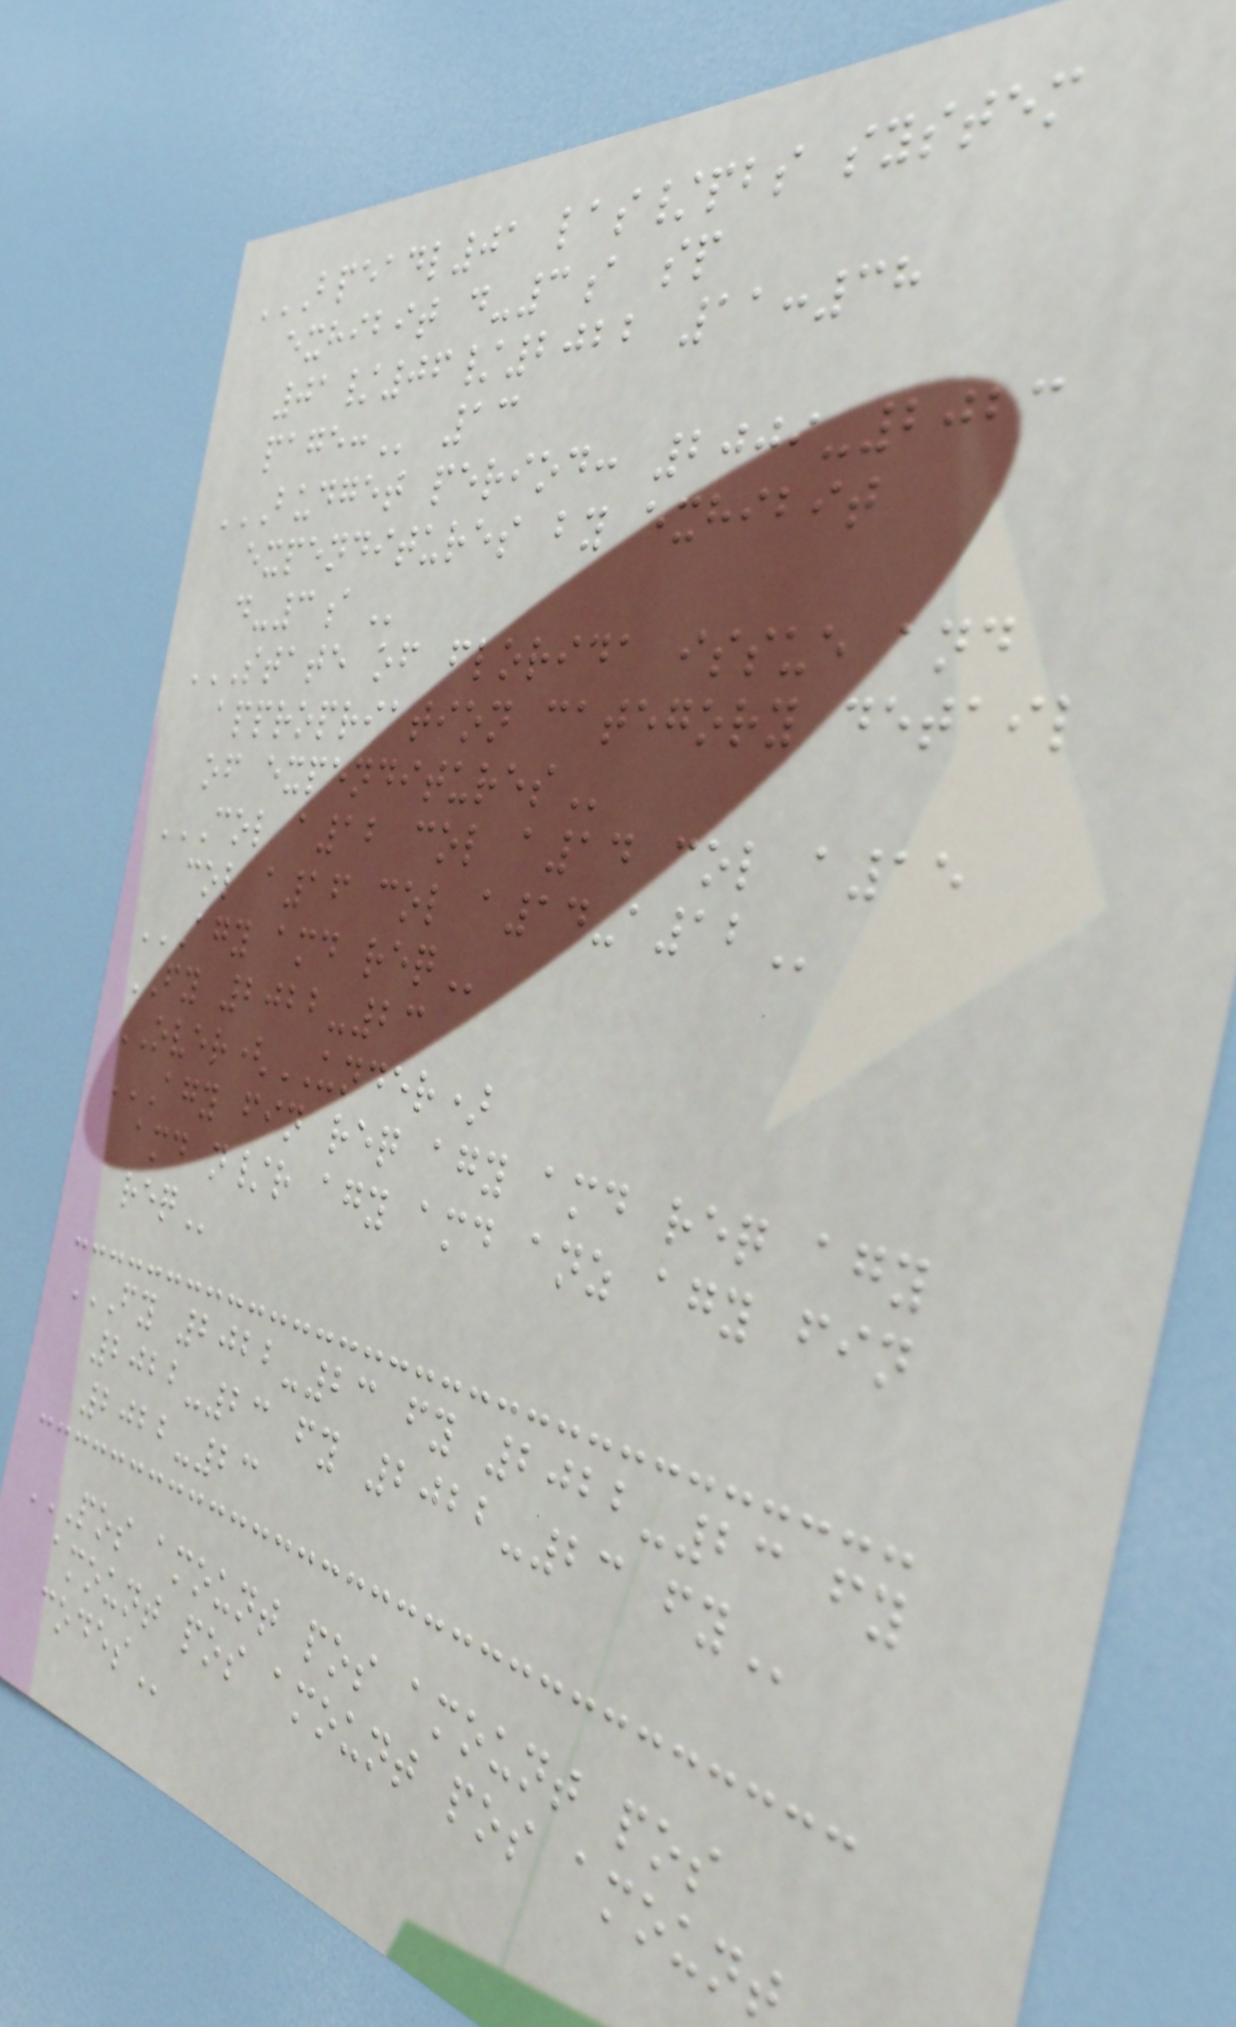BPEADL01 LAS/PBS SYSTEM
EXHIBIT D-3A SP
01/06/2022 11:38
PAGE: 13
BUDGET PERIOD: 2009-2023
EXPENDITURES BY EXHIBIT
D-3A
STATE OF FLORIDA ISSUE AND
APPROPRIATION CATEGORY DETAIL
OF EXPENDITURES
COL A12 COL A14 COL A15
COL A16 COL A14-A12
AGY AMD REQ
FY 2022-23
OVER(UNDER)
AGY FIN REQ AGY AMD REQ AGY
AMD N/R AGY AMD ANZ AGY FIN
REQ
FY 2022-23 FY 2022-23 FY
2022-23 FY 2022-23 FY
2022-23
POS AMOUNT POS AMOUNT POS
AMOUNT POS AMOUNT POS AMOUNT
CODES
